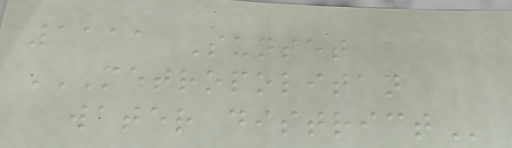1111 Sunset
METROPOLITAN
WATER DISTRICT
